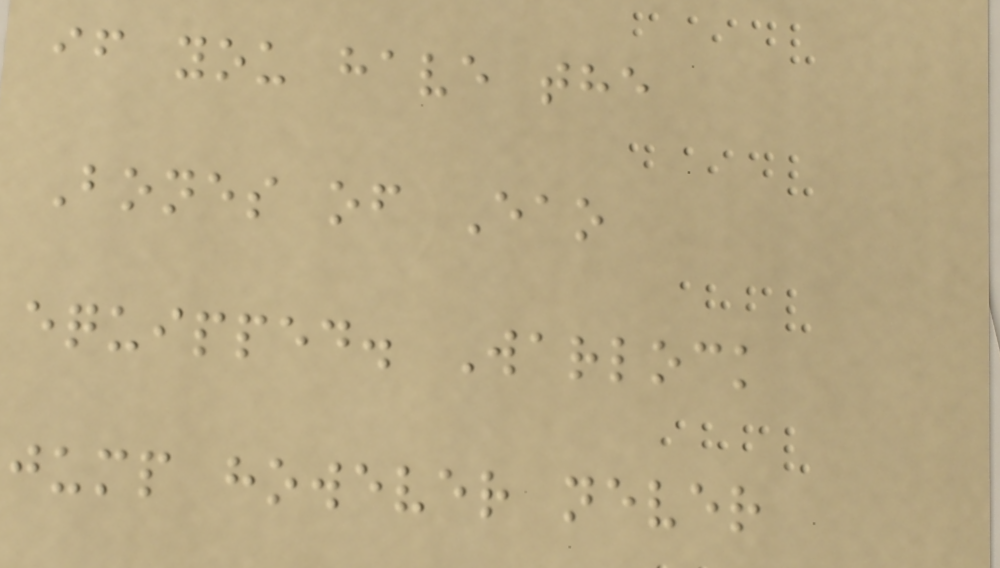if you have the
Bones of Eao
equipped. Warlock
jump however never
